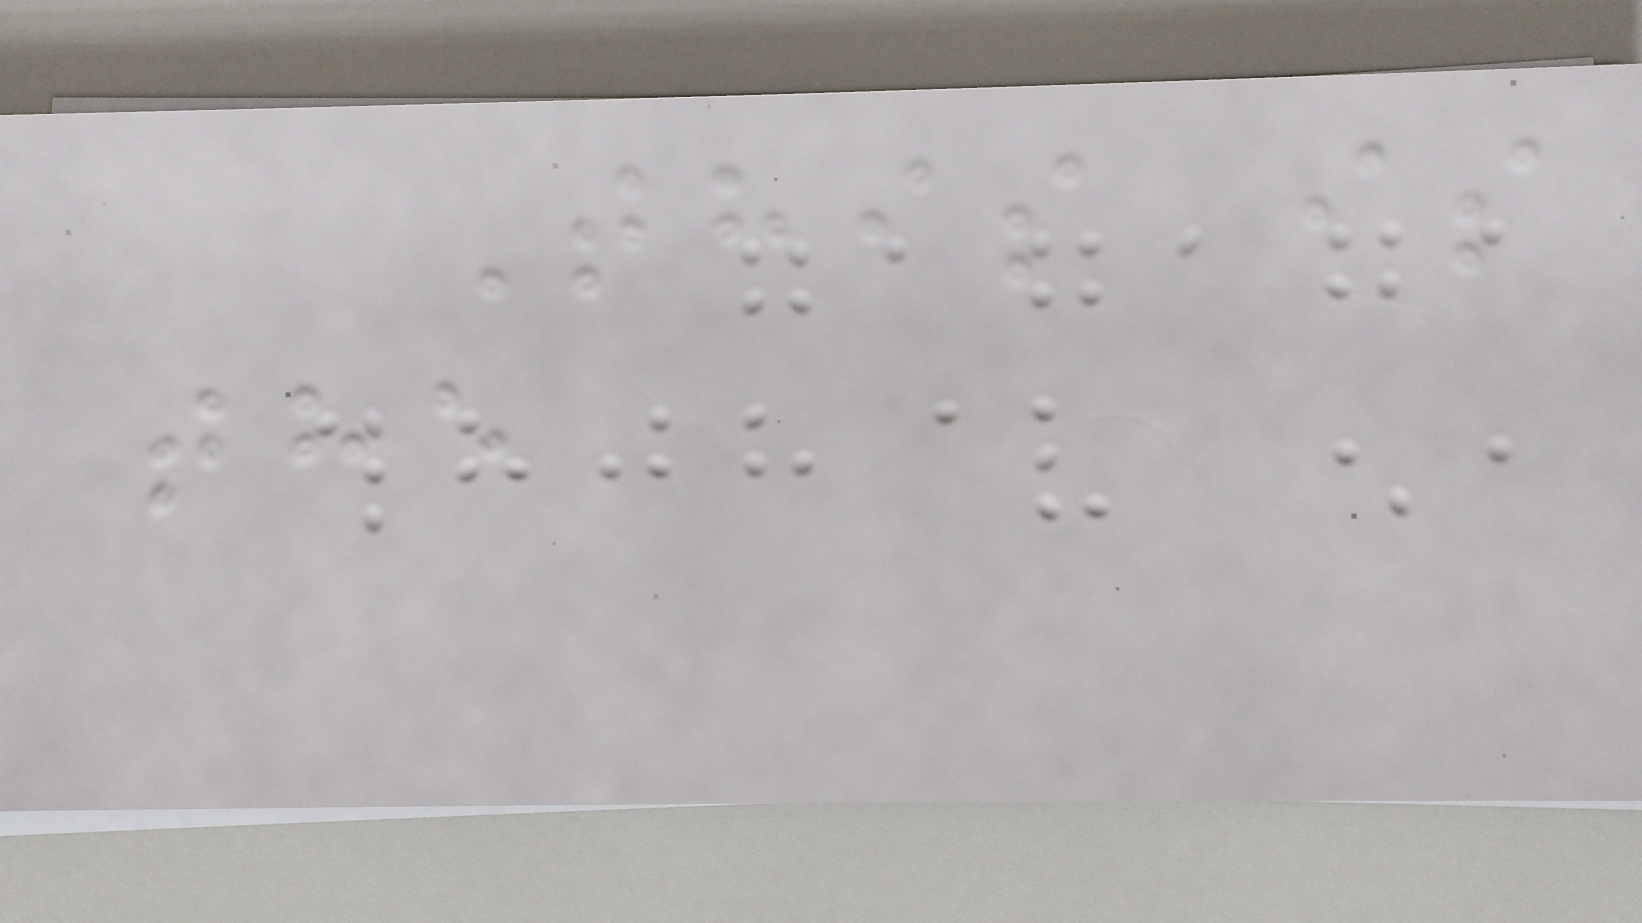This is
the
